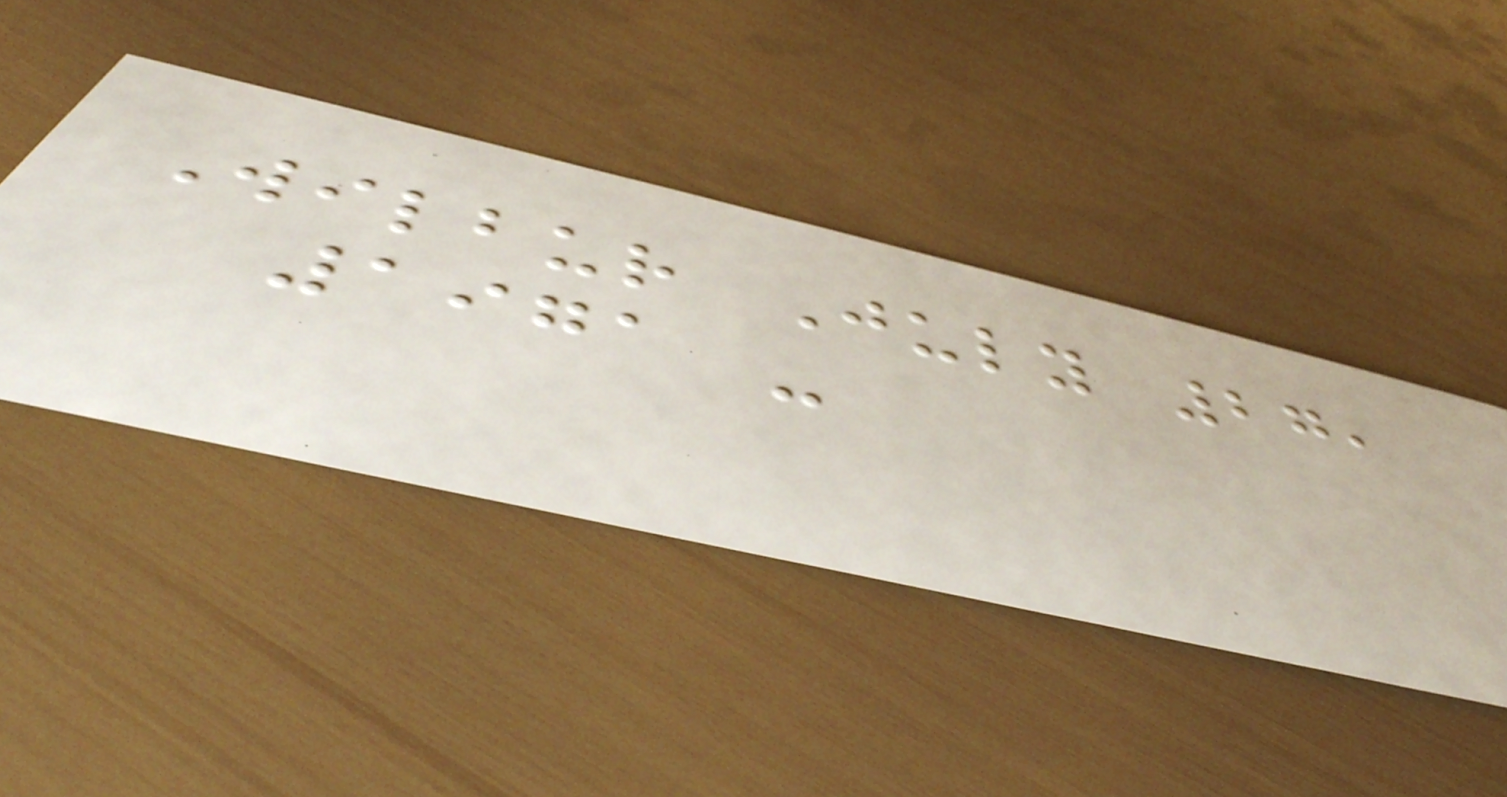Wilbur July 27,
1971 -
